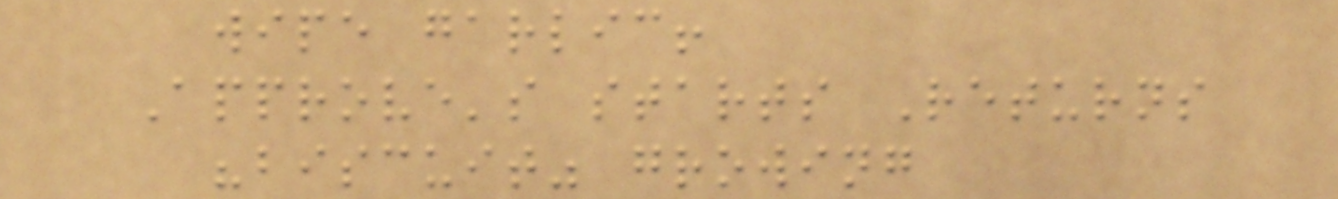wipe garlic!
Approve's starts Returns
"biscuit" growing
